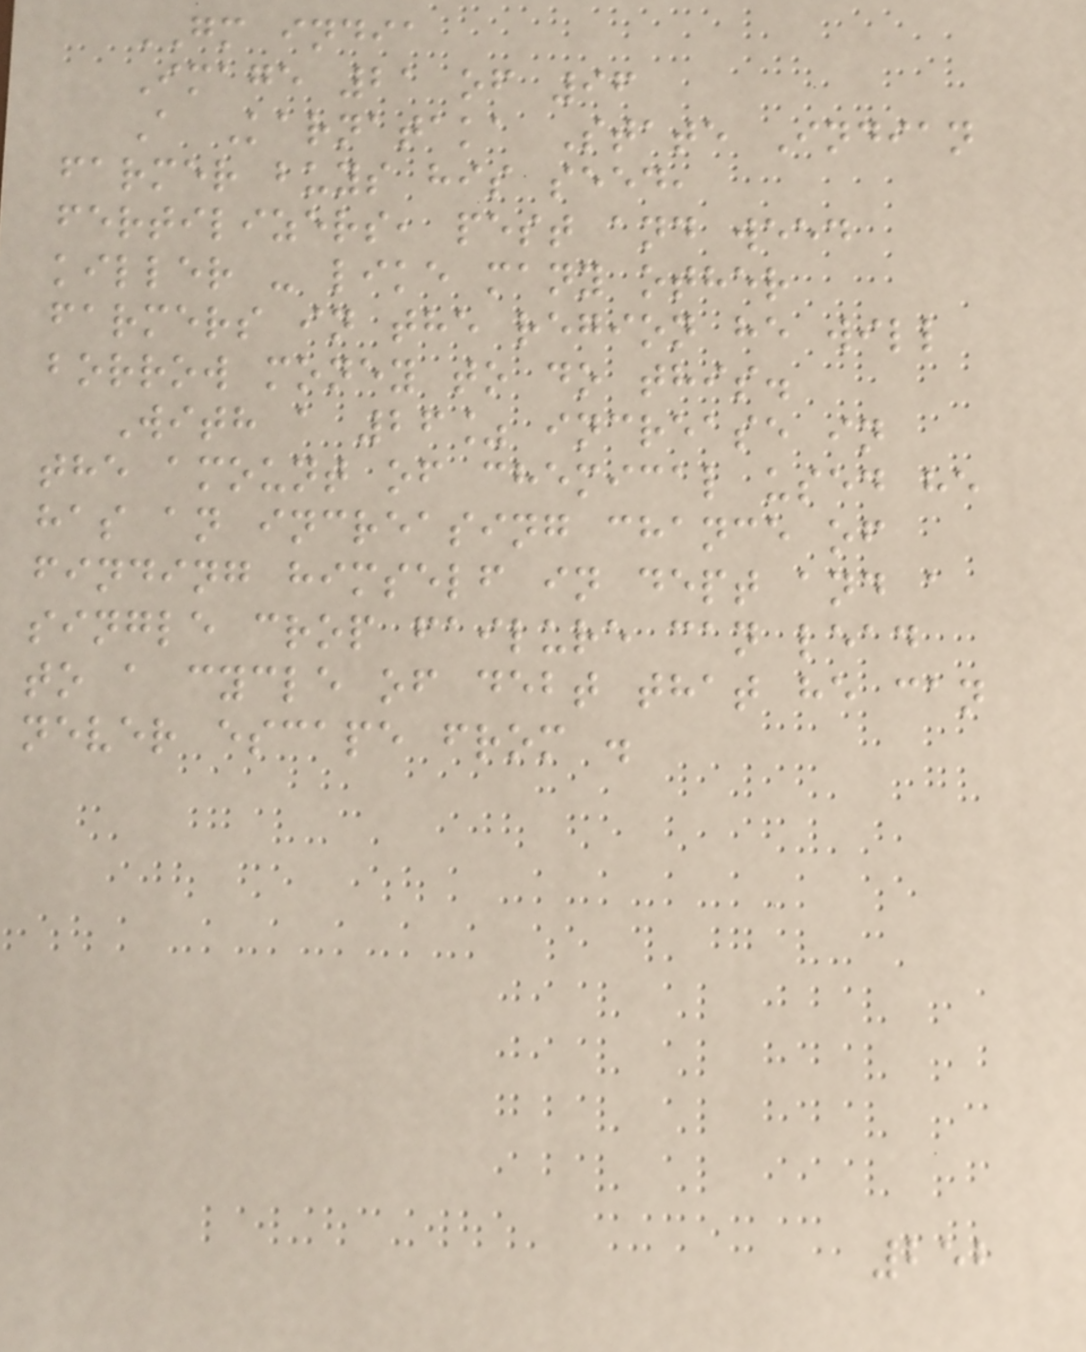GM india
Image 21 of 96
A Karnataka State Indian
farmer buys his seed,
fertilizers, pest and weed
killer - like many other
farmers in the region he will
borrow money to do this.
With a 26% increase in
the amount of chemical used he
has an increasing chance of
finding himself in dept and a
single crop failure can lead
to a cycle of debt that he can
never escape from .
252
